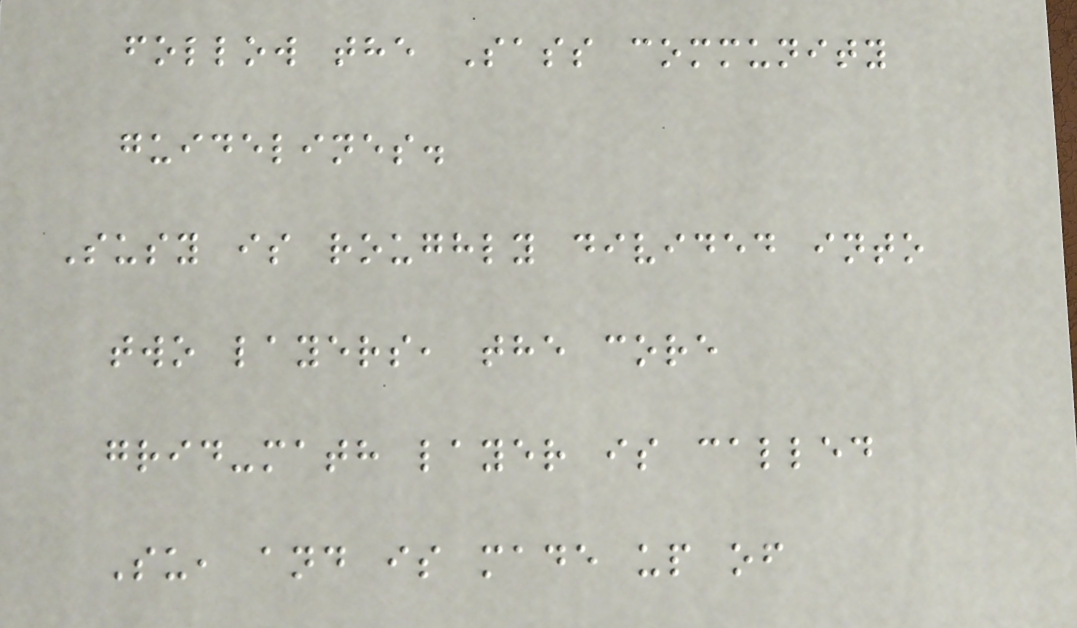follow the Sass community
guidelines.
Susy is roughly divided into
two layers, the core
grid-math layer is called
Su, and is made up of
